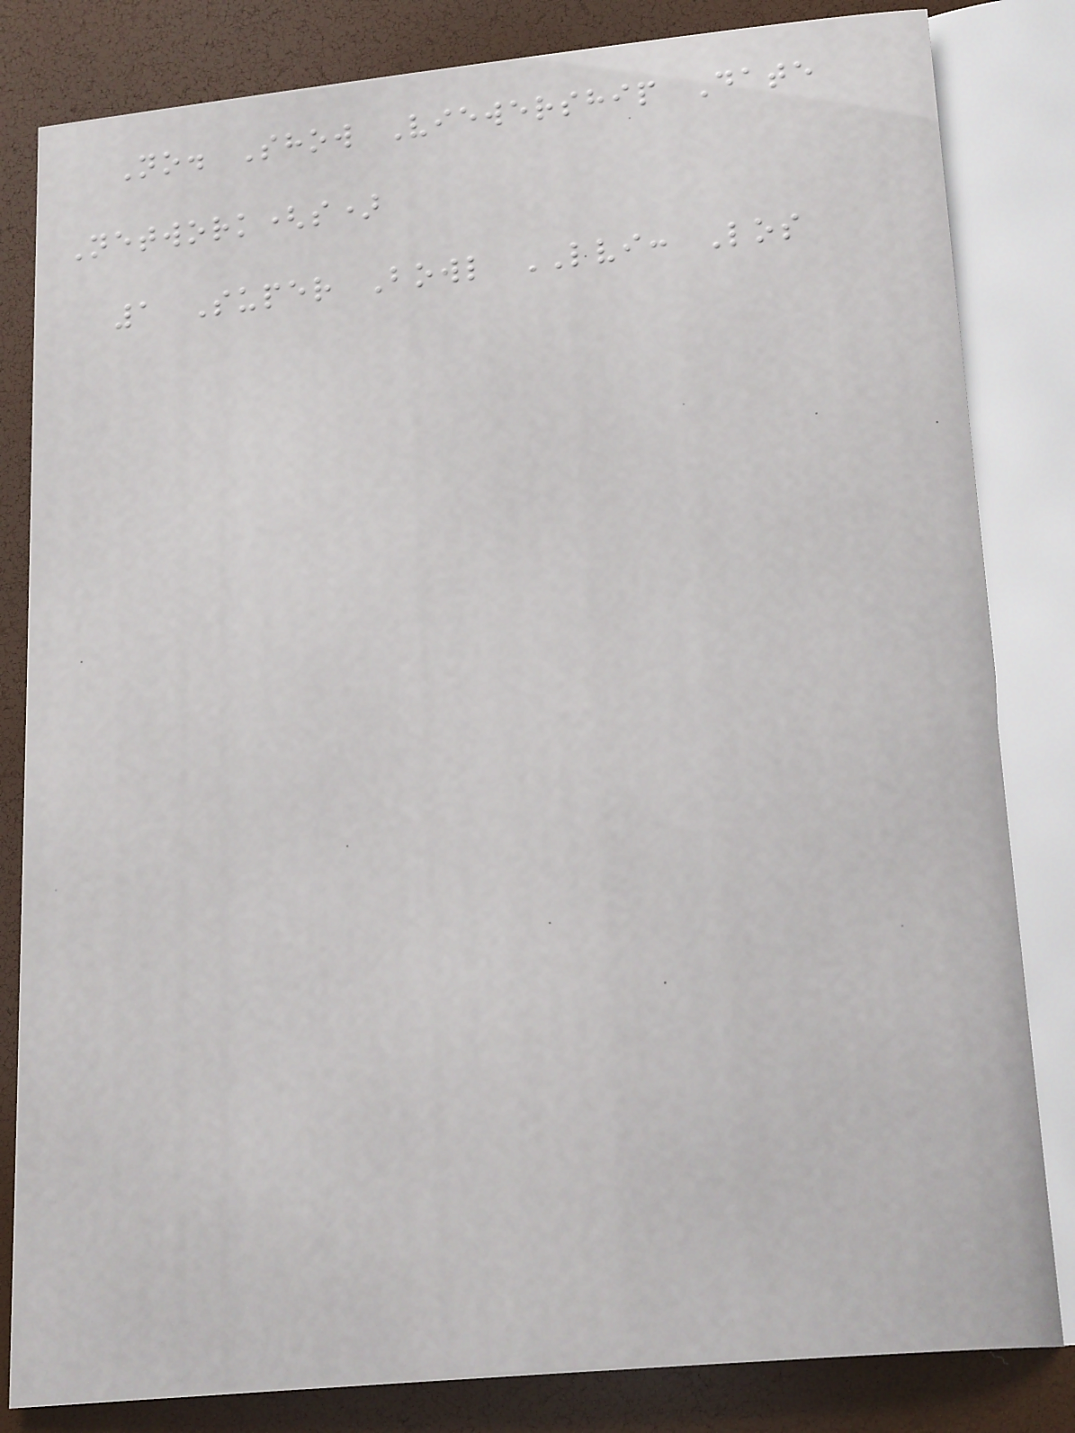No. Show Viewership Date
Network(s)
1 Super Bowl LVI: Los
